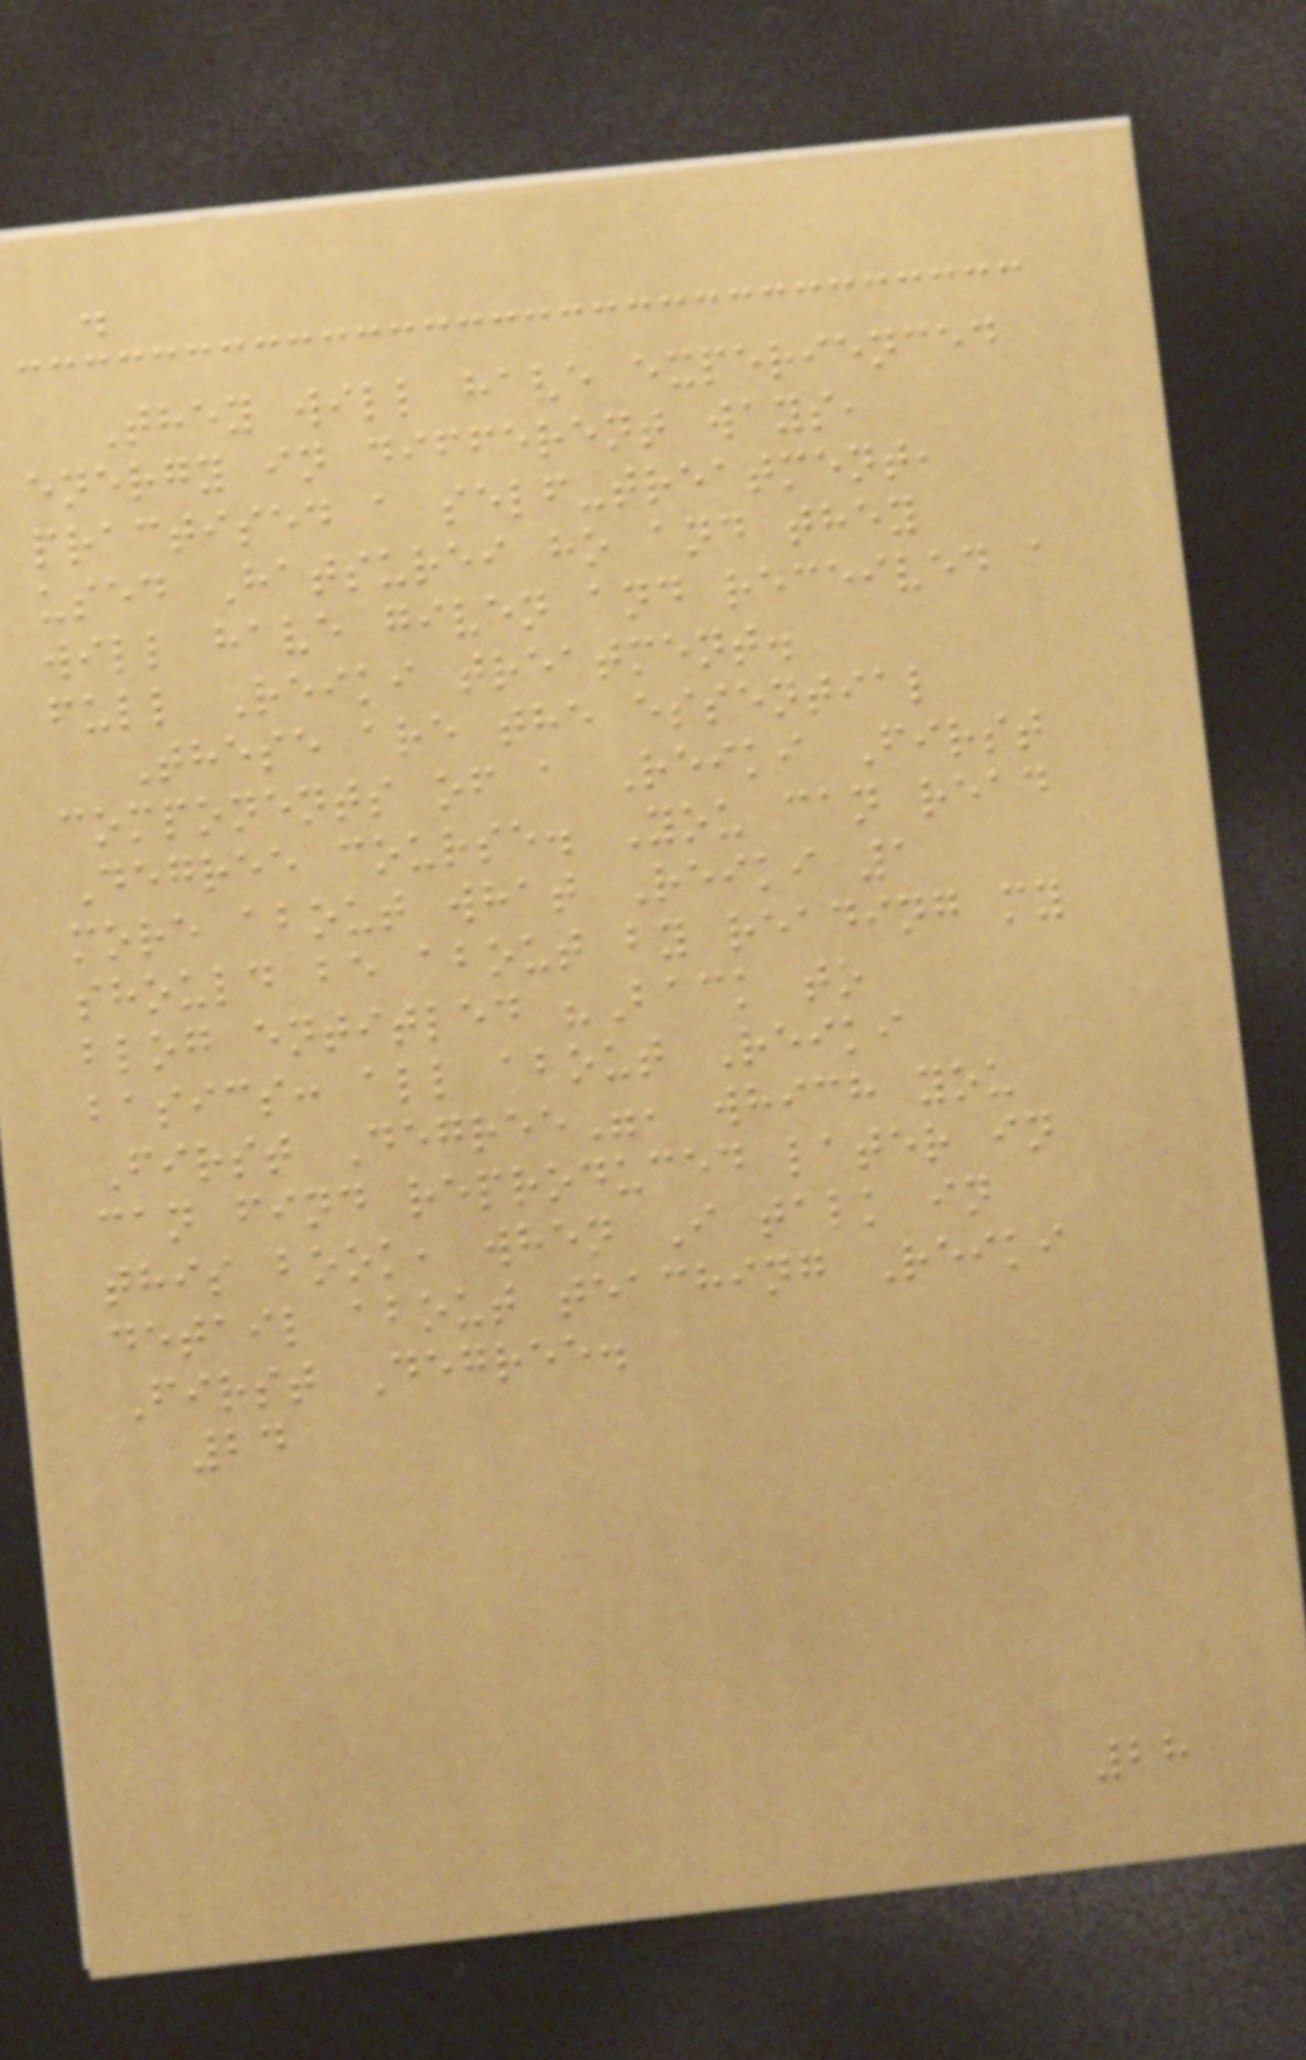.
They will have experienced
energy in different ways,
practised a self-treatment,
used Hatsurei ho and they
will have given and received a
full Reiki treatment.
These are the essential
components of a Reiki First
Degree course. You can read
more about what Reiki 1
should be about by reading my
blog entitled "Back to
basics: all about Reiki
First Degree", which you
can find reproduced later in
this book, when I talk in
detail about teaching Reiki
First Degree.
24
28
